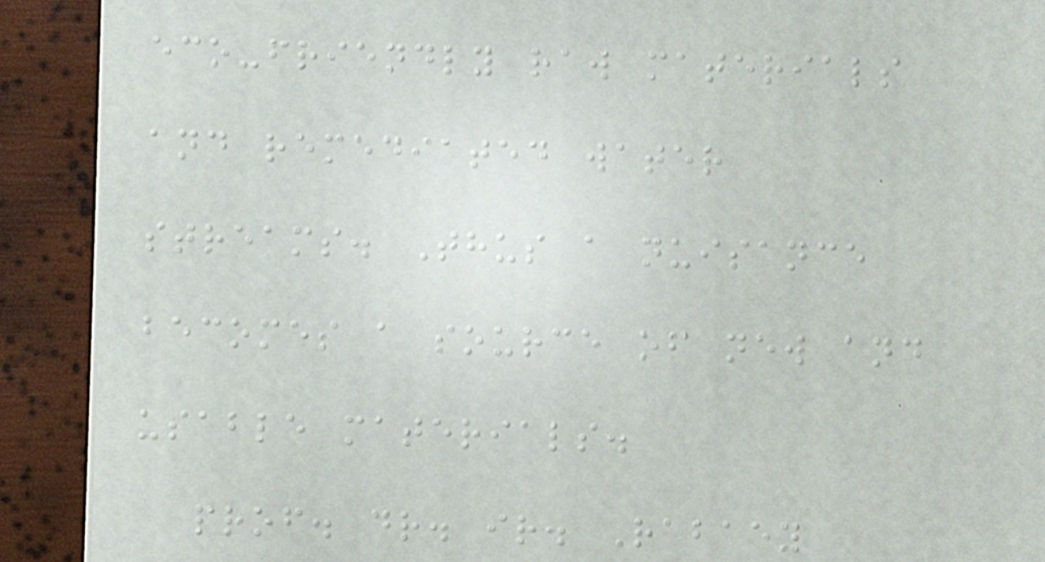eco-friendly raw materials
and remediated water
streams. Thus a nuisance
becomes a source of new and
usable materials.
prof. dr. ir. Rabaey
